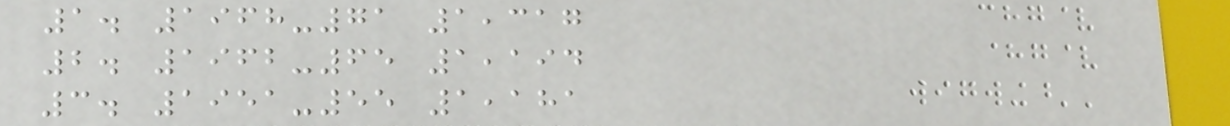1. 1968-71 1,317
2. 1962-65 1,194
3. 1951-55 1,181
